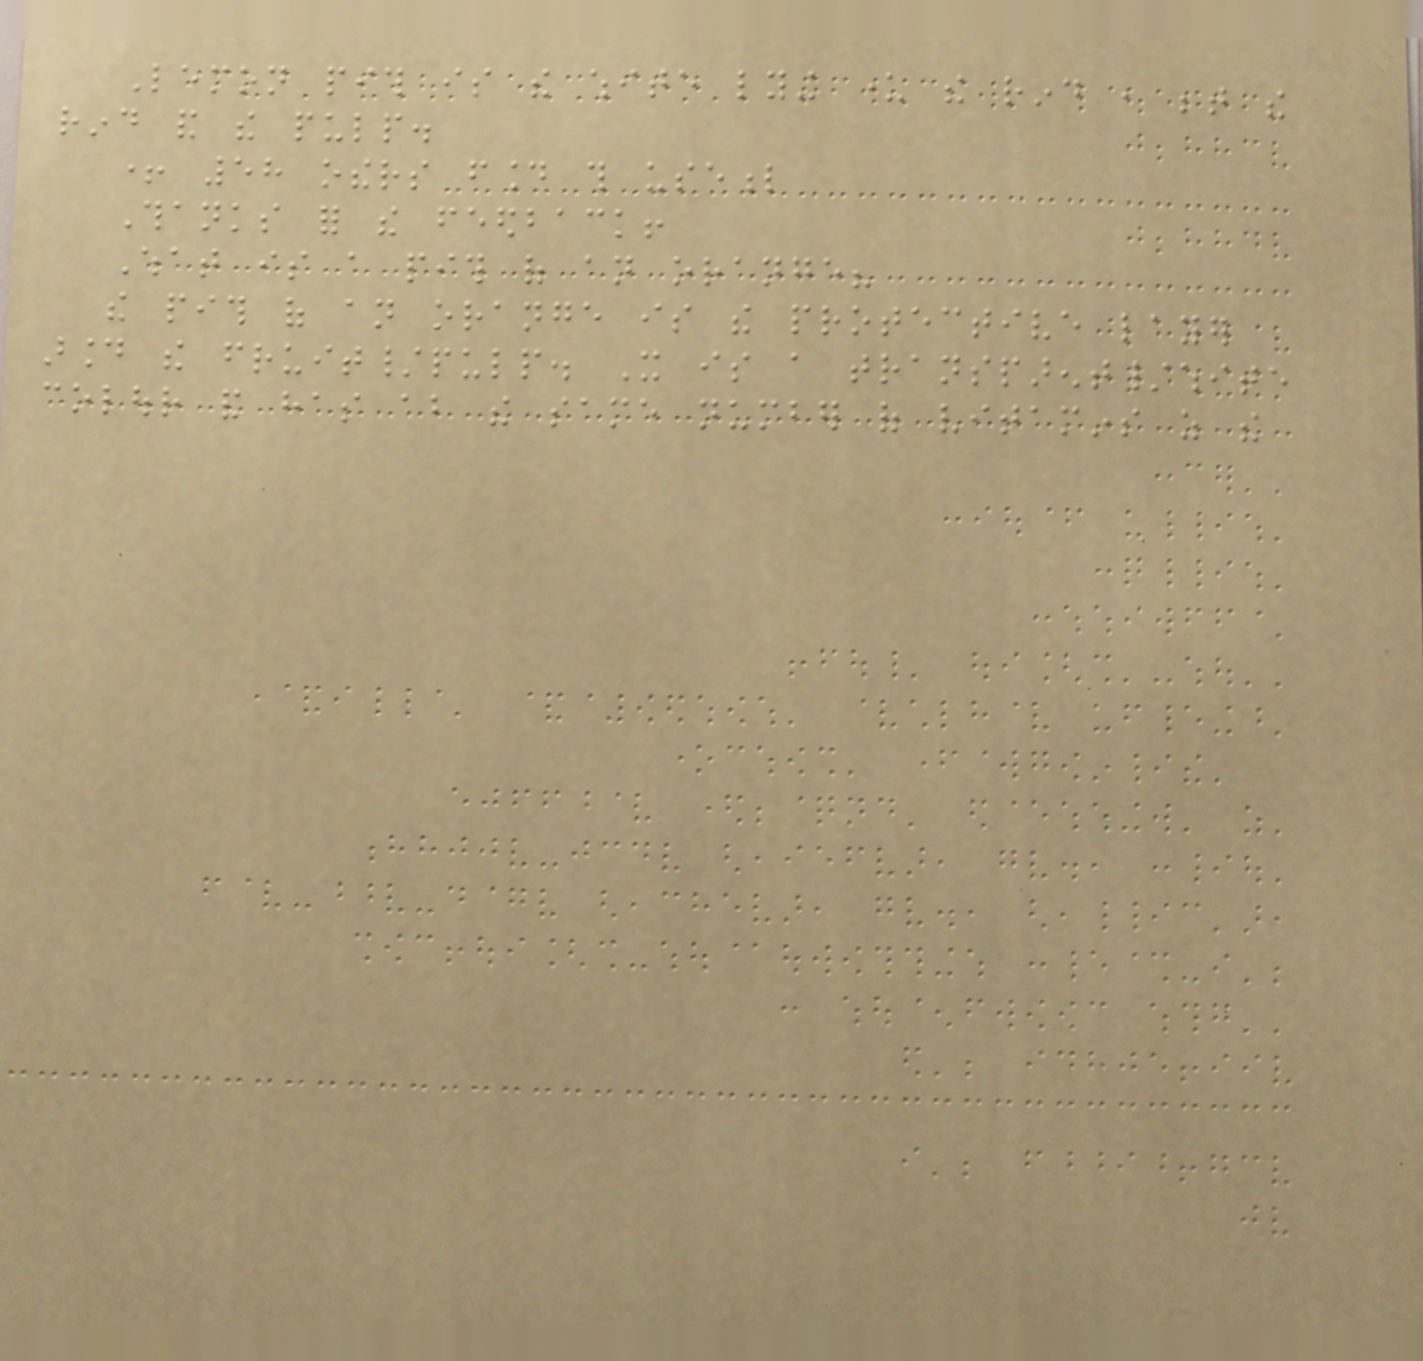Lemon pith is the white lying under the rind , between the
rind and the pulp.
+ 58 others found this useful
Thanks for the feedback!
What is a pith of an orange?
the pith of an orange is the protective layer
around the fruit/pulp. It is a transparent/white
colour and has about the same number of vitamins as the
